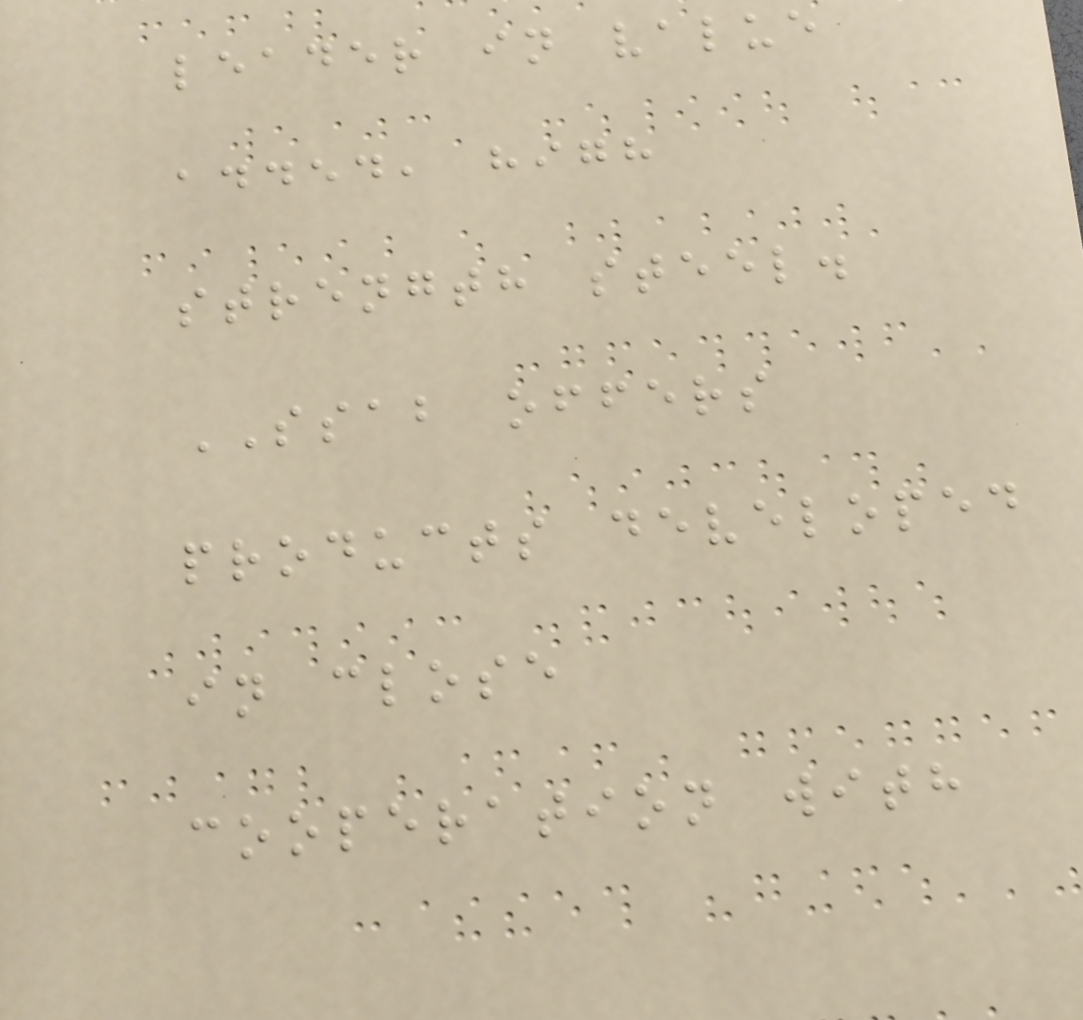leader in value
added, high
strength steel.
SSAB offers
products developed
in close
cooperation with
